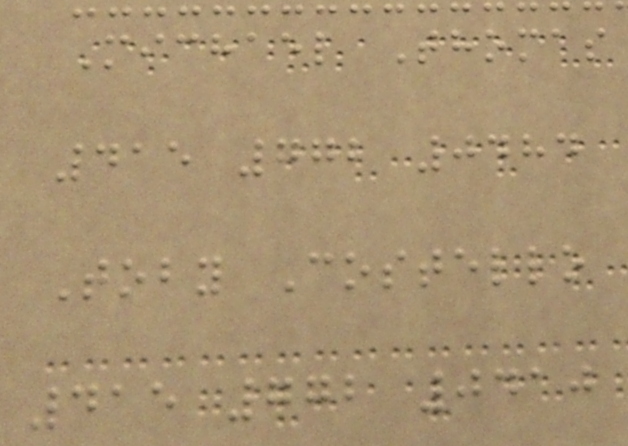Michael Thomas
415 772 0484
Toby Costello
415 772 0410
